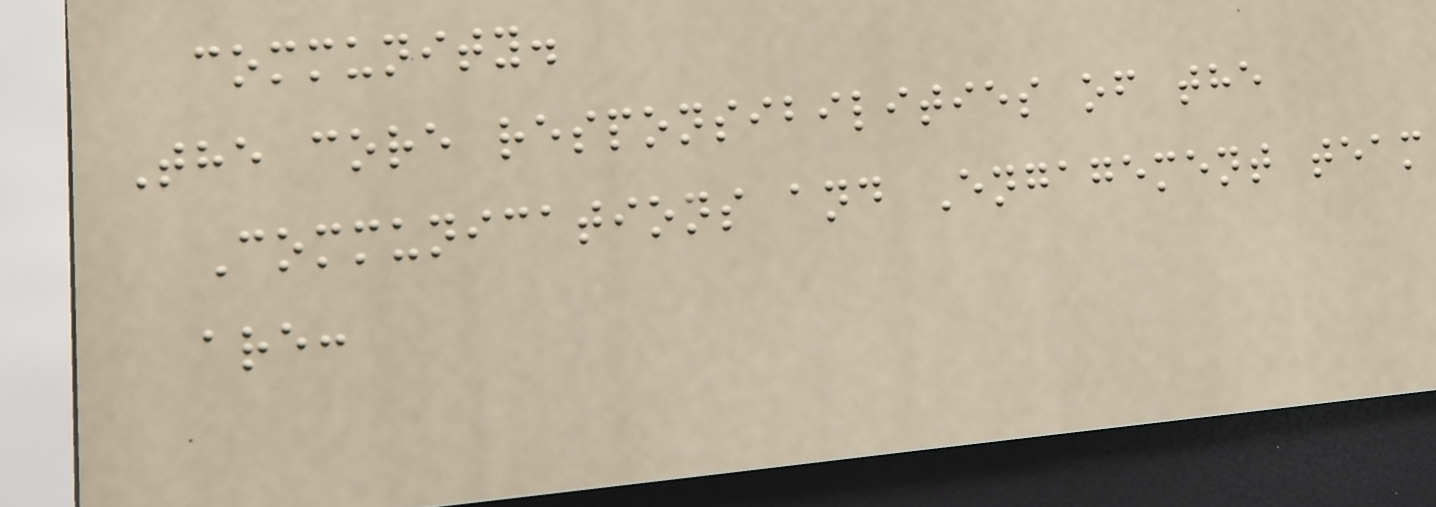community.
The core responsibilities of the
Communications and Engagement team
are:
